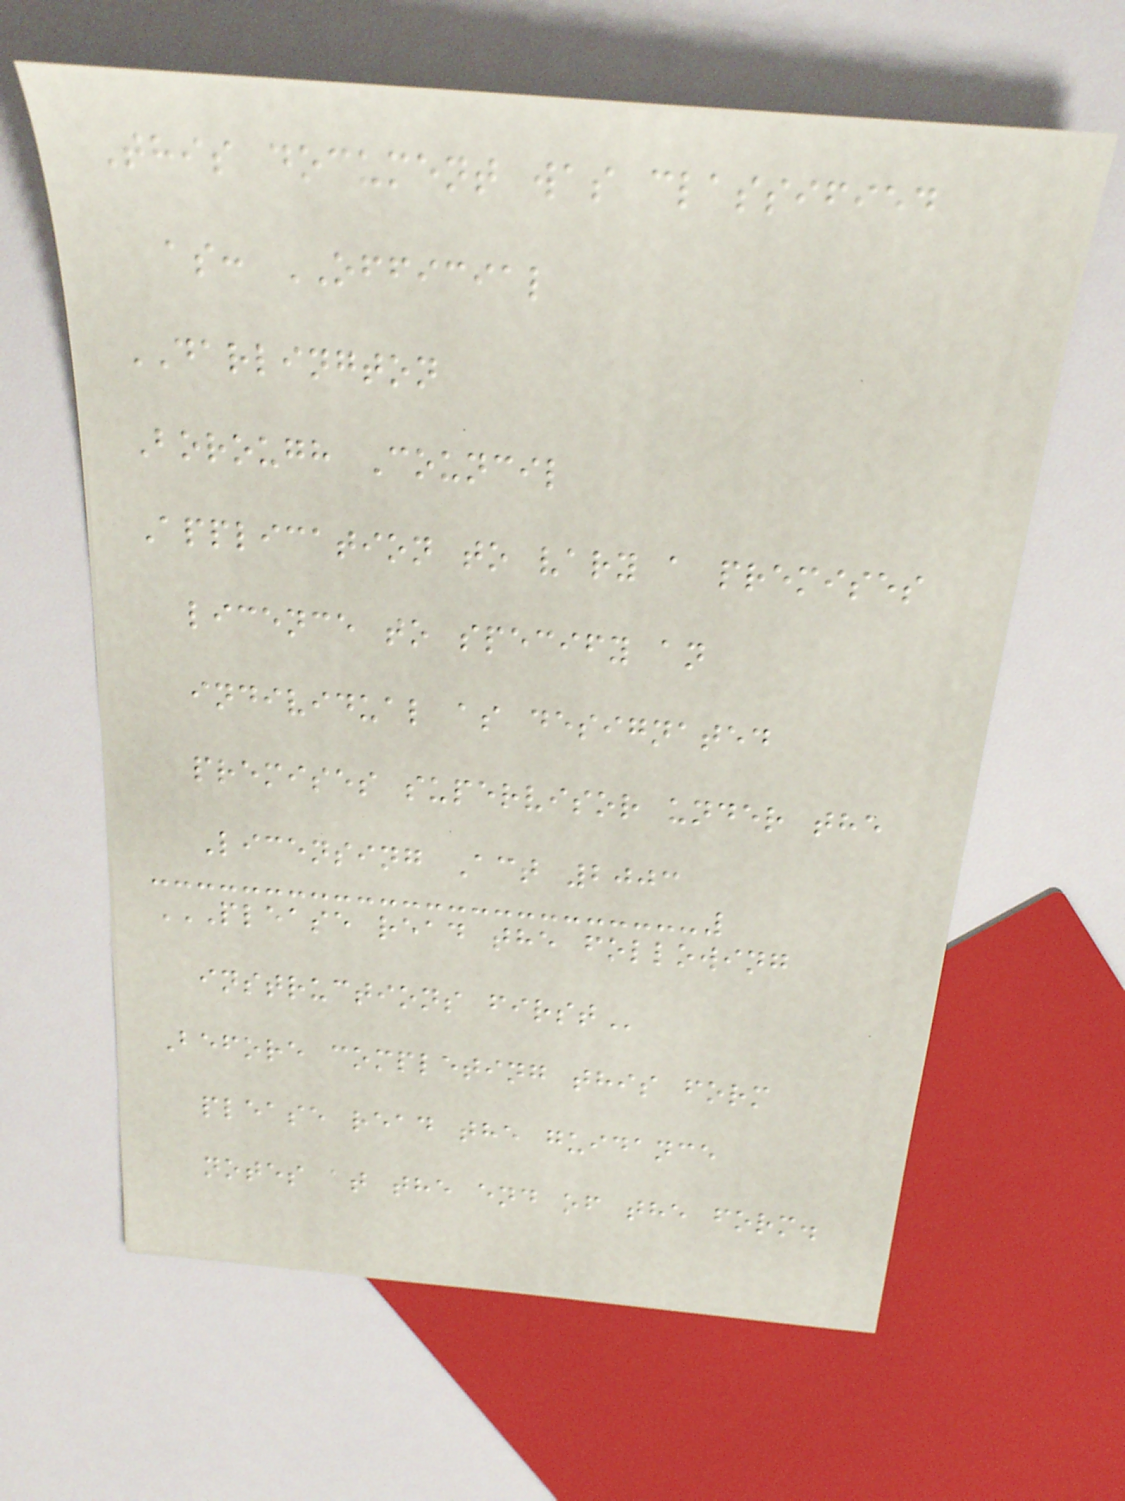This document was classified
as: OFFICIAL
DARLINGTON
Borough Council
Application to vary a premises
licence to specify an
individual as designated
premises supervisor under the
Licensing Act 2003
PLEASE READ THE FOLLOWING
INSTRUCTIONS FIRST
Before completing this form
please read the guidance
notes at the end of the form.
